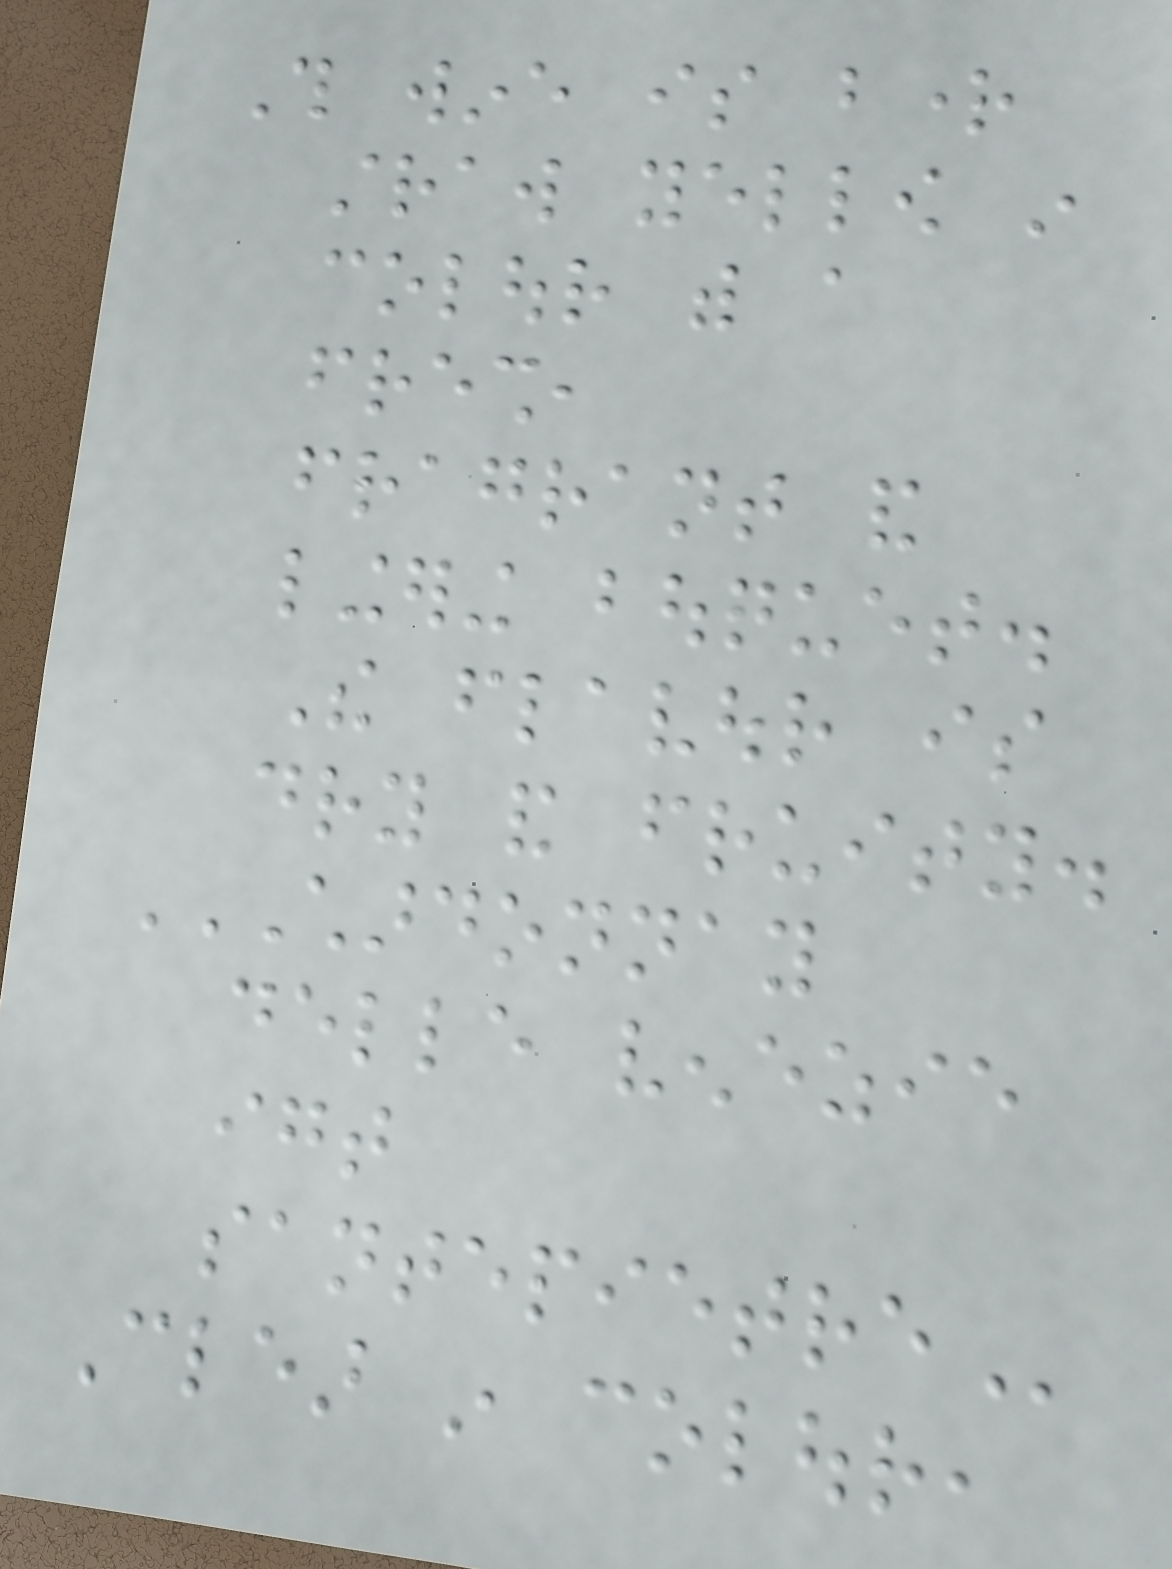This wine is bright
straw yellow in
colour with a
fresh,
fragrant and
lingering bouquet.
The flavour is
dry and fruity.
CHARDONNAY
DELLE VENEZIE
IGT
SANTEPIETRE
Clear in colour,
